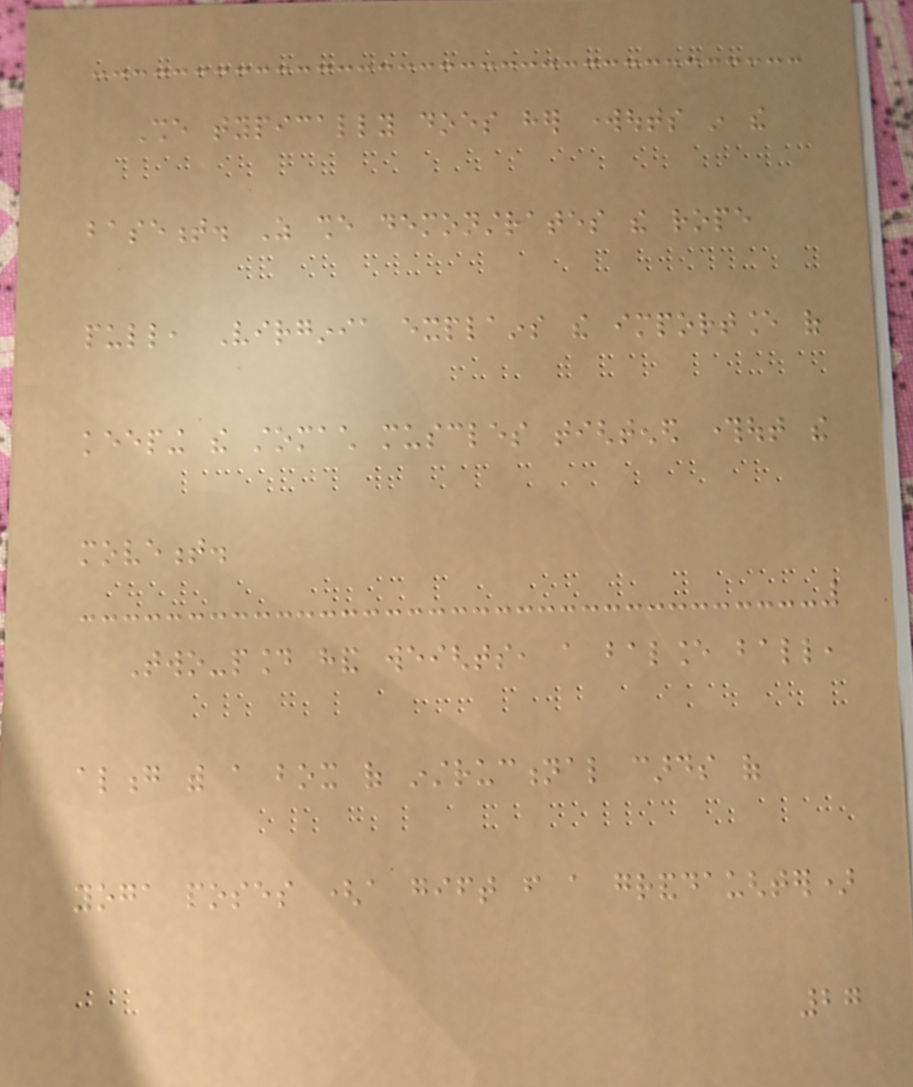She typically does her workouts in the
basement. As she demonstrates the rope
pull, Virginia explains the importance of
keeping the stomach muscles tightened throughout the
movement.
Two-pound hand weights, a balance ball,
along with a box of instructional cards of
yoga poses (a gift from a granddaughter)
27
